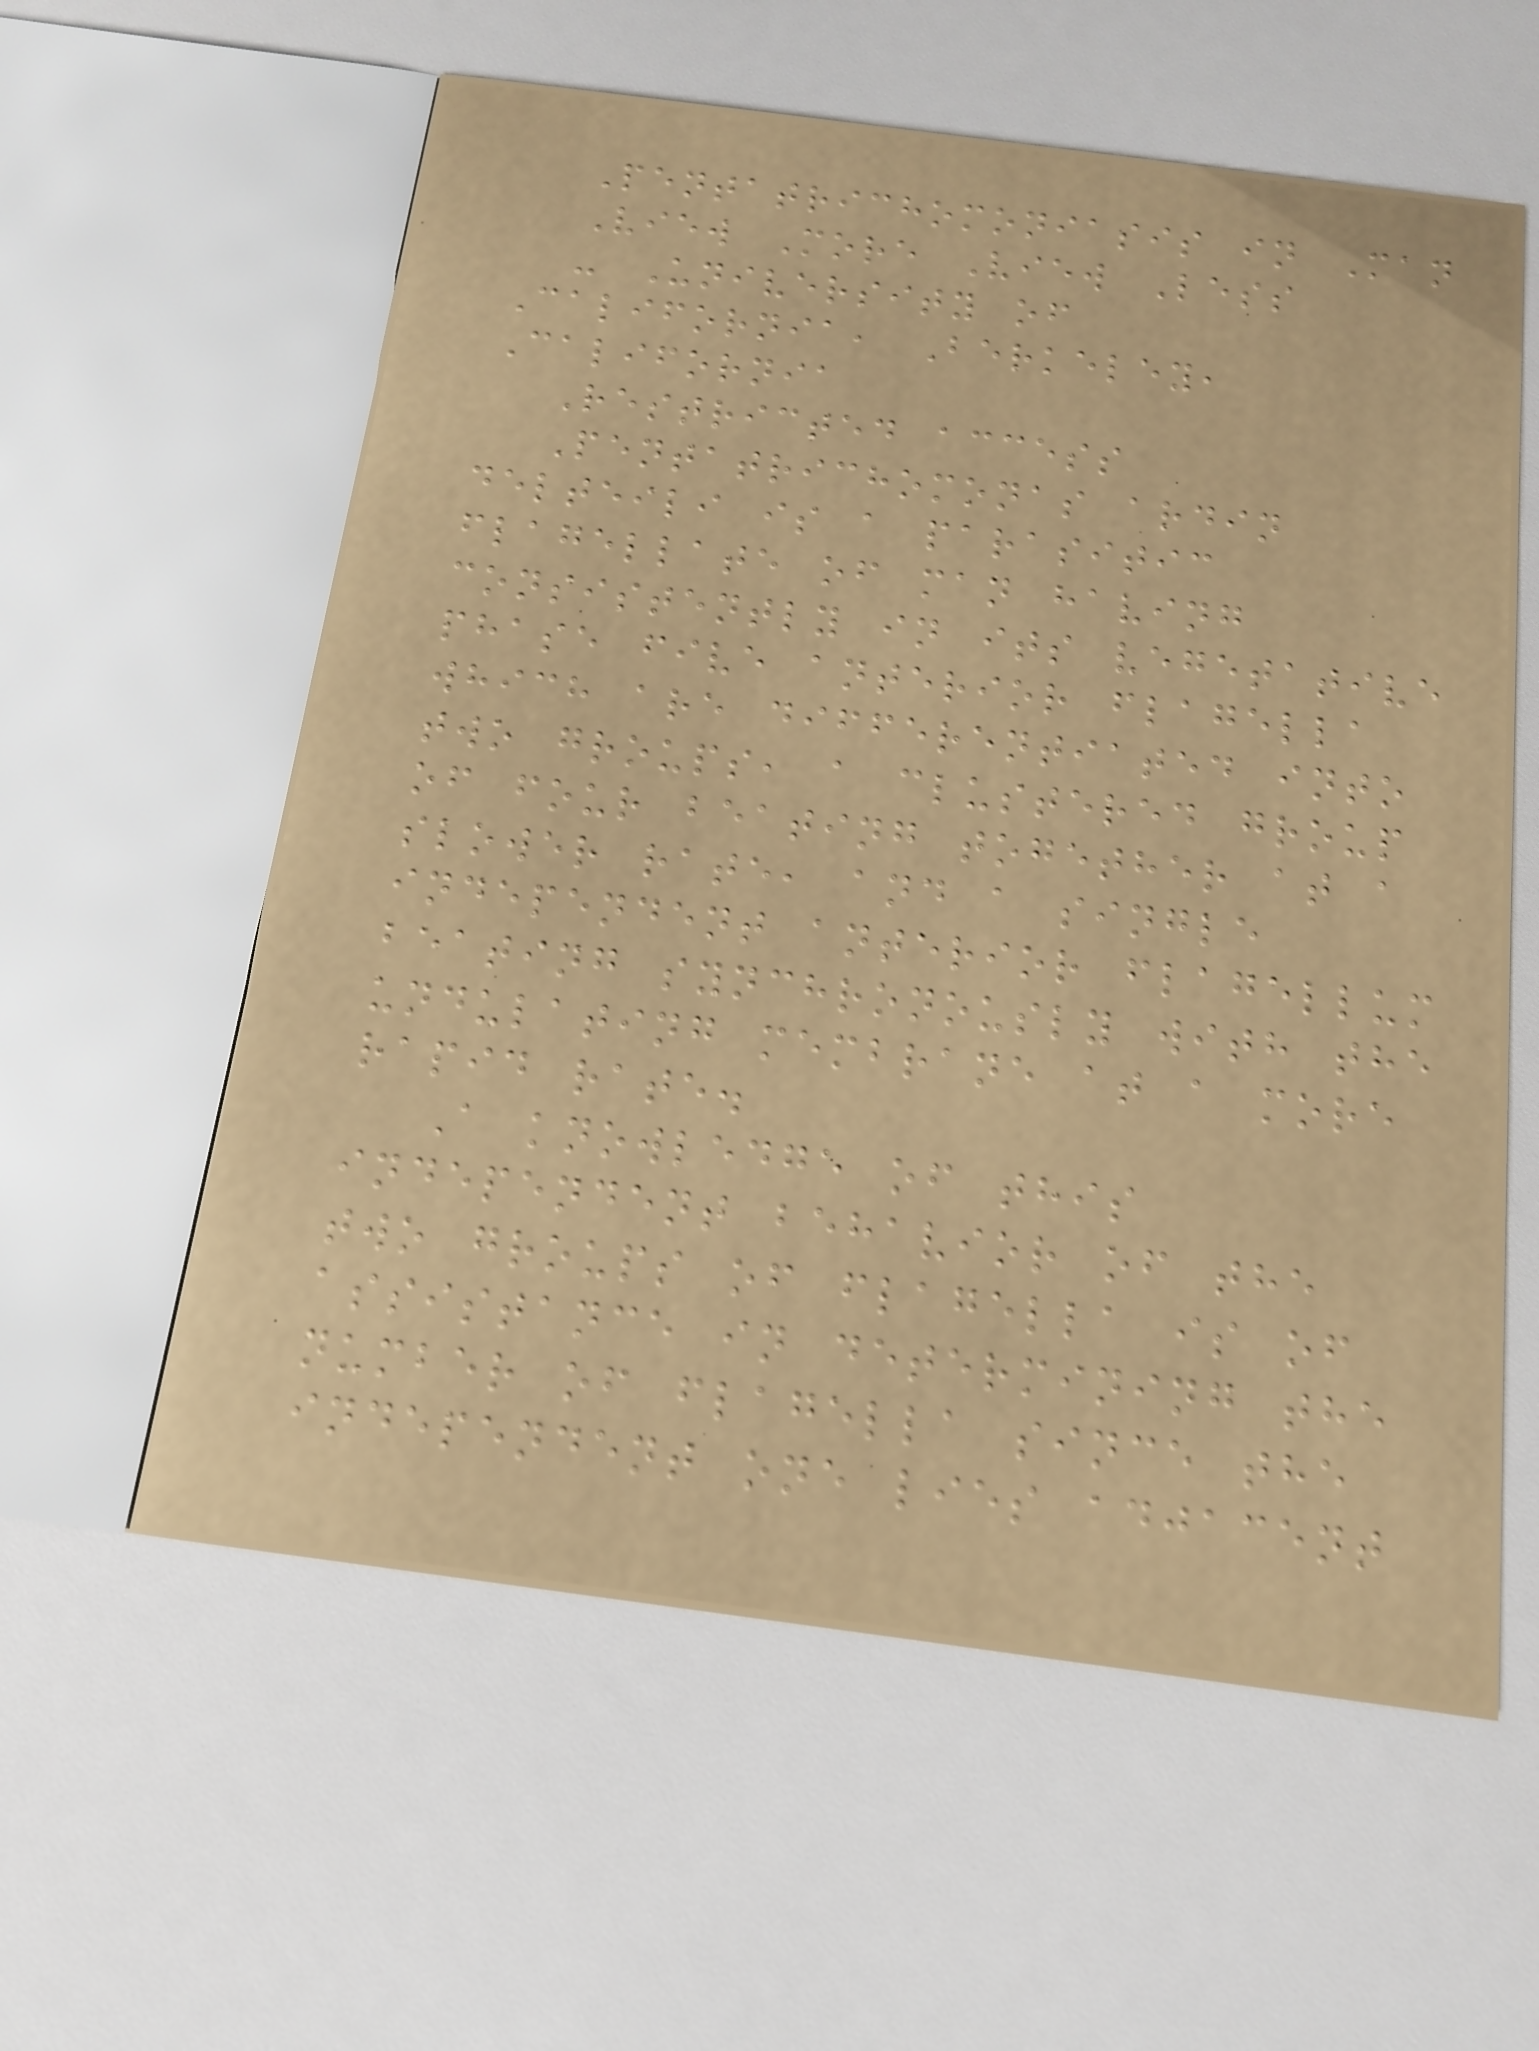Pentatrichomoniasis in Man
View More View Less
- University of
California, Berkeley,
California
Restricted access
Pentatrichomonas ardin
delteili is a parasitic
flagellate of man having
consistently in its vegetative
phase five anterior flagella
which are differentiated into
two groups, a clustered group
of four beating together at a
slower rate, and a single
independent anterior flagellum
beating synchronously with the
undulating membrane at a more
rapid rate.
A knowledge of this
independent behavior of the
two groups of flagella is of
assistance in determining the
number of flagella since the
independent one lies adjacent
